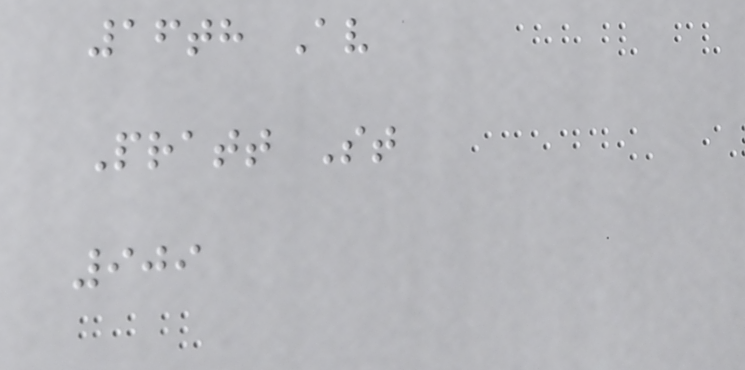16th Av
Pratt St
909
